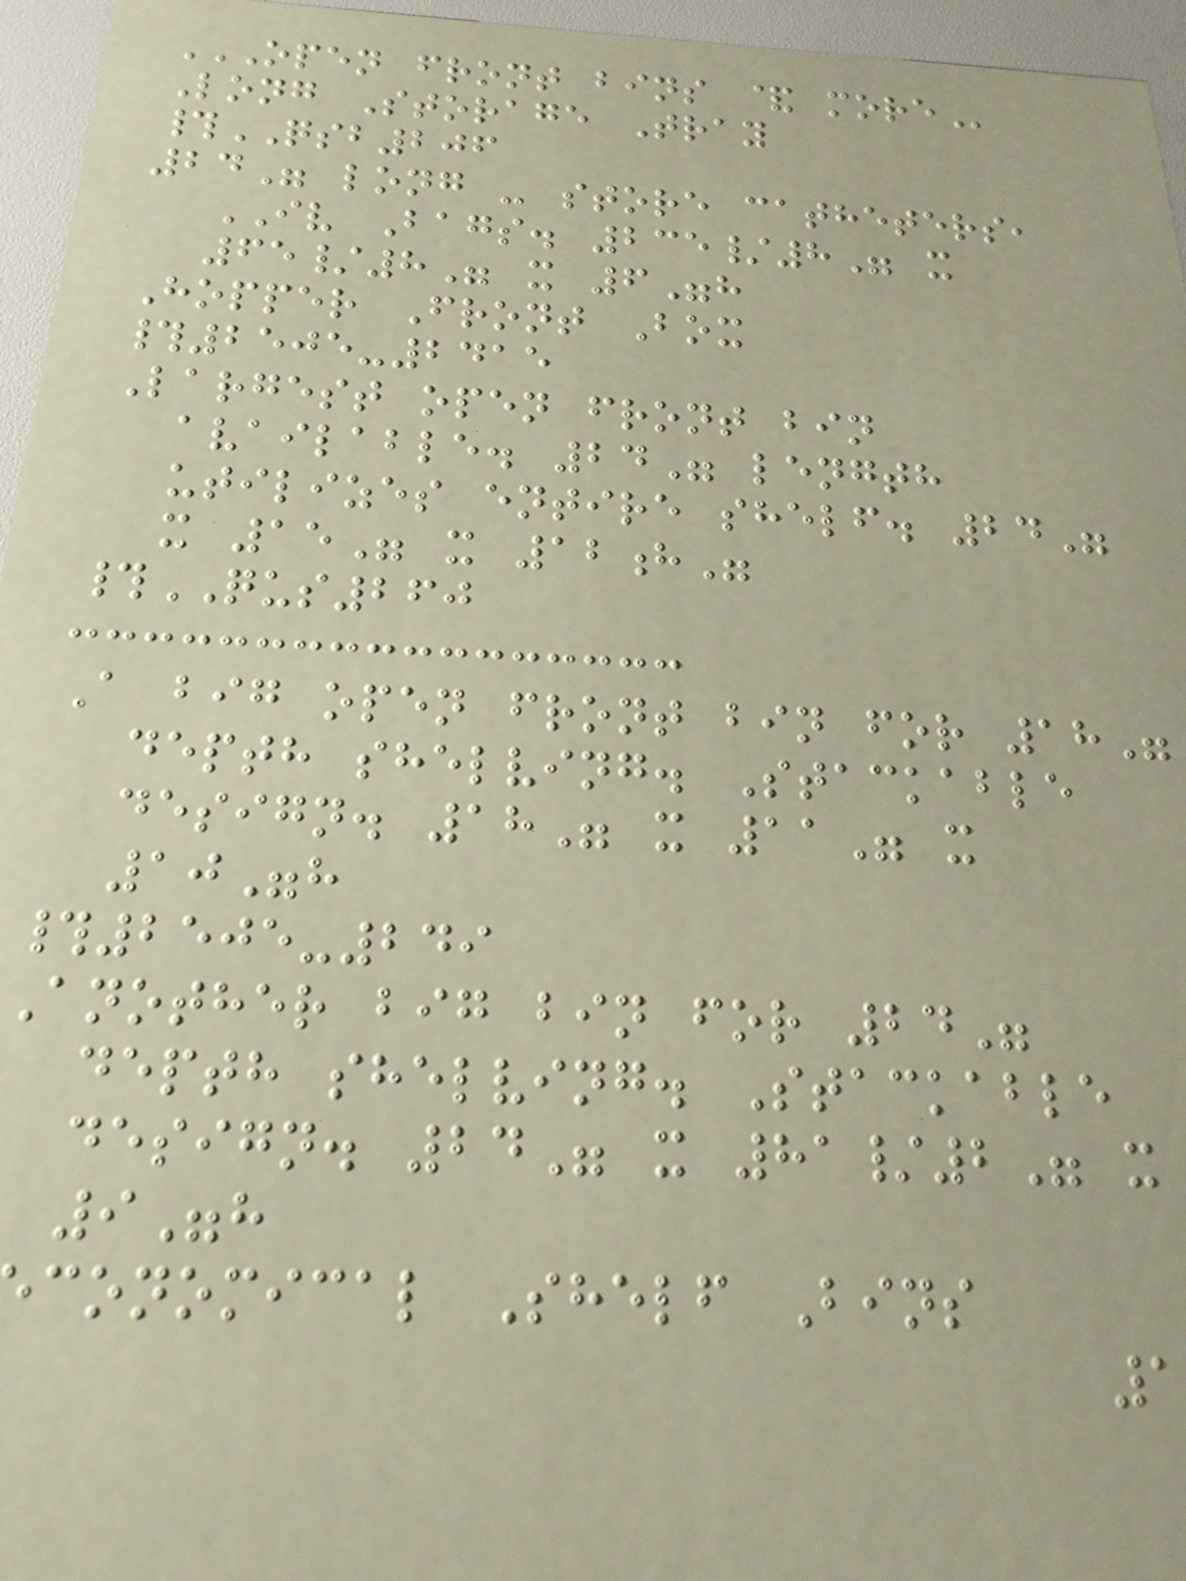OPEN FRONT BINS & MORE
Long Storage Tray
#QSB206
24" long - store catheters,
IV Bags. 235/8" x
65/8" x 6"h
Hopper Front Box
#2505-2415
Largest open front bin
available. 24" length
utilizes entire shelf. 24"
x 15" x 12h"
#QUS260
A big open front bin for 18"
depth shelving. Stackable
design. 18" x 11" x
10"h
#2505-249
Another big bin for 24"
depth shelving. Stackable
design. 24" x 81/2" x
9"h
conomical Shelf Bins
